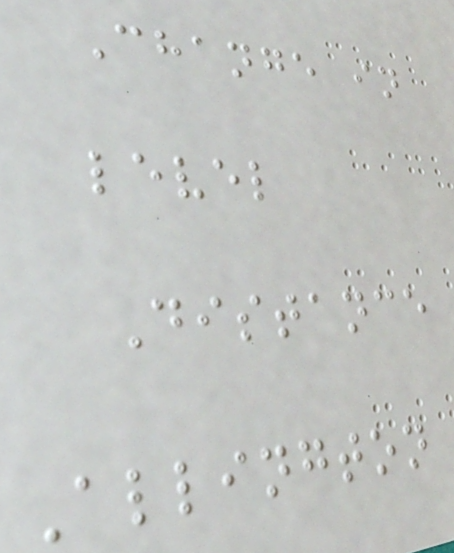Change in
level
Distance
Allington
